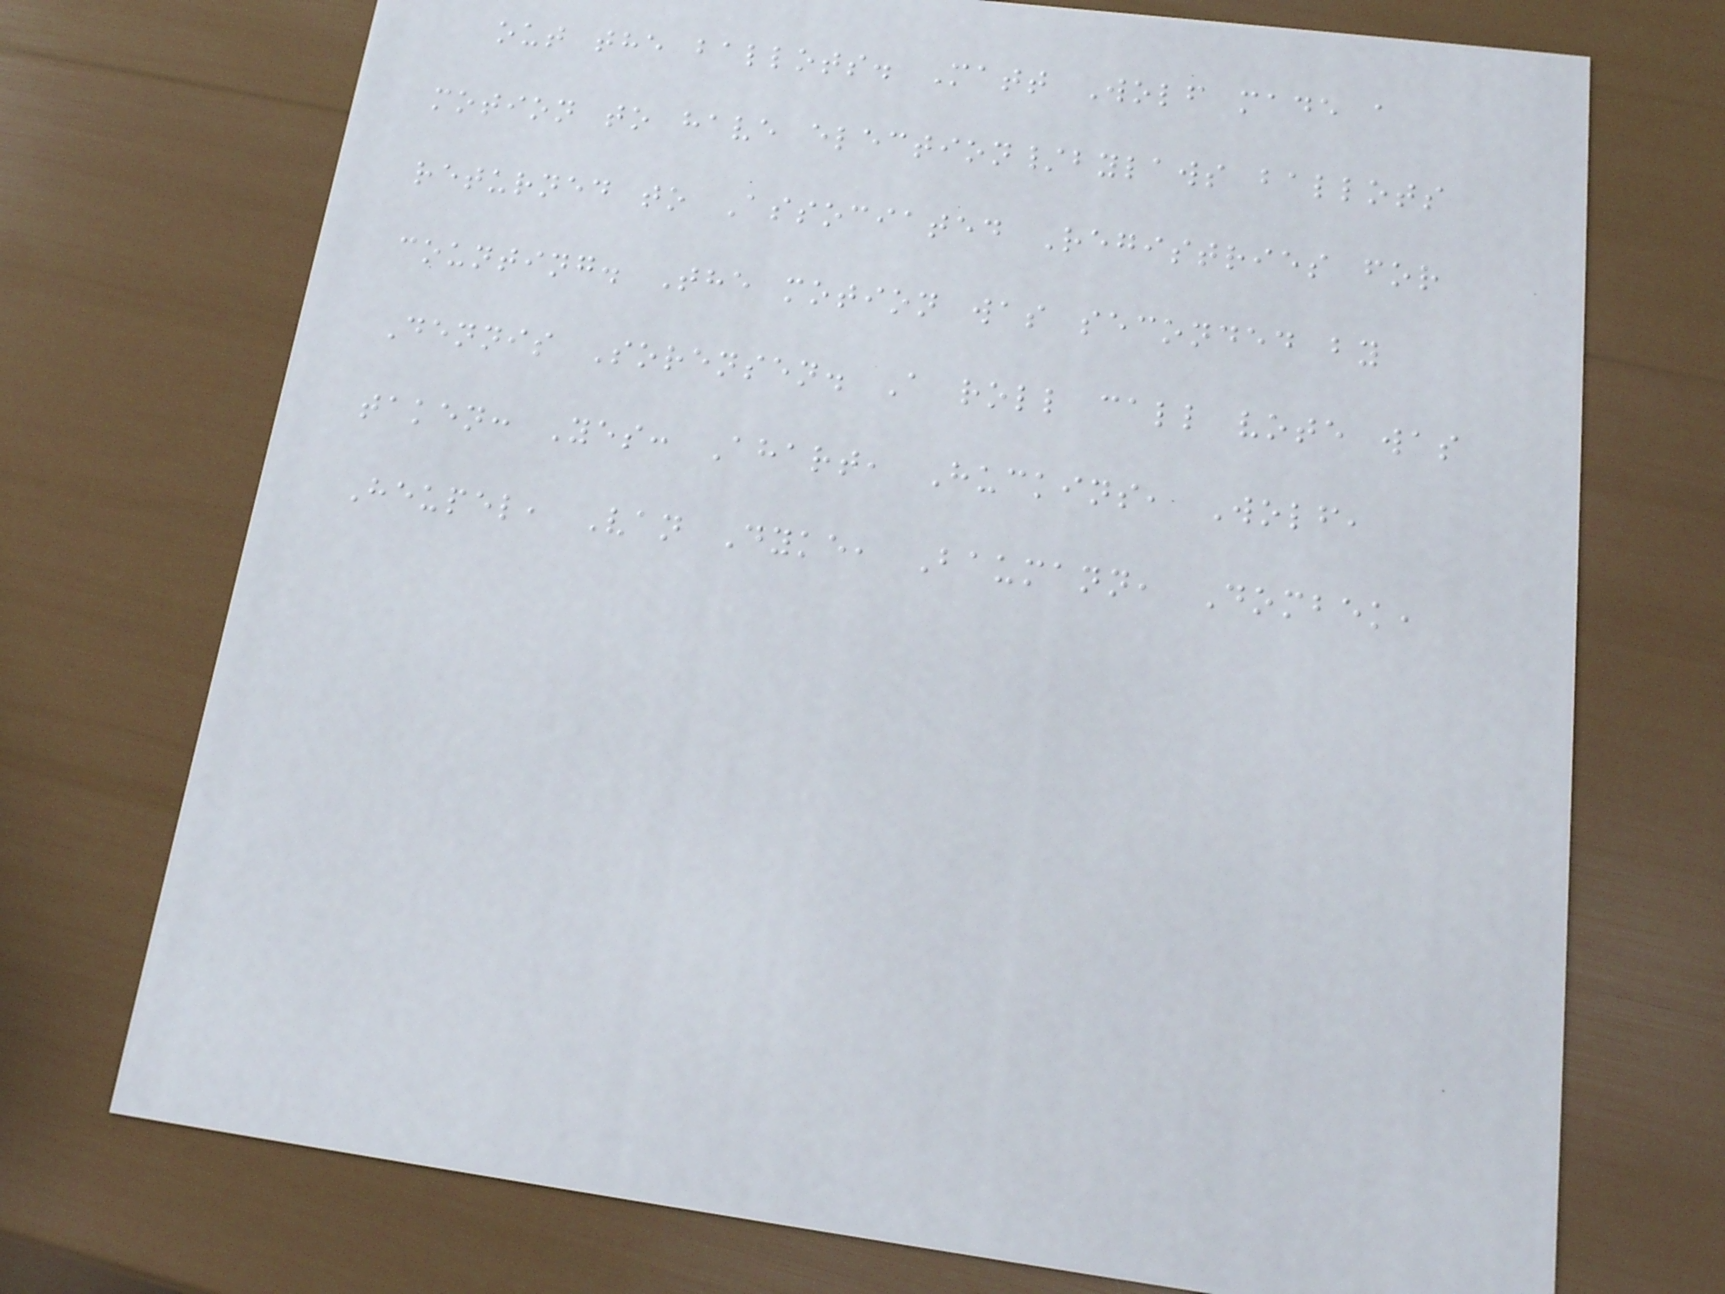out the ballots. Matt Wolf made a
motion to have election/bylaws ballots
returned to Associated Registries for
counting. The motion was seconded by
Dennis Sorensen. A roll call vote was
taken: Yes: Ahart, Huckins, Wolf,
Heupel, Van Dyke, Baumann, Dombek,
